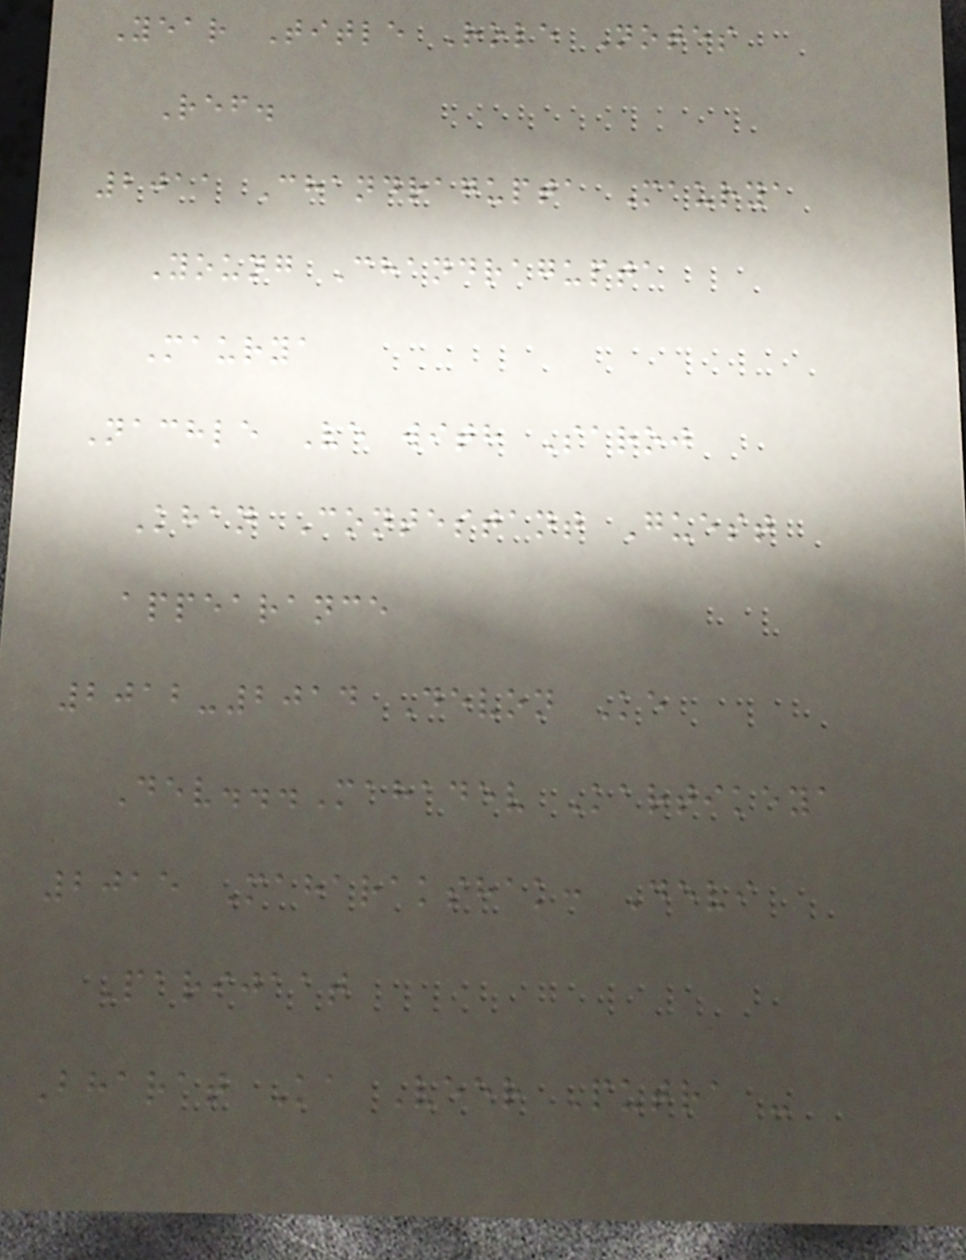Year Title Role Notes
Ref.
2011 Chandragupta Maurya
Young Chandragupta
Maurya
Nachle Ve with Saroj
Khan Contestant Guest
appearance
2012-2014 Devon Ke
Dev...Mahadev Kartikeya
2015 Maharakshak: Devi
Parijaat
Bharat Ka Veer Putra -
